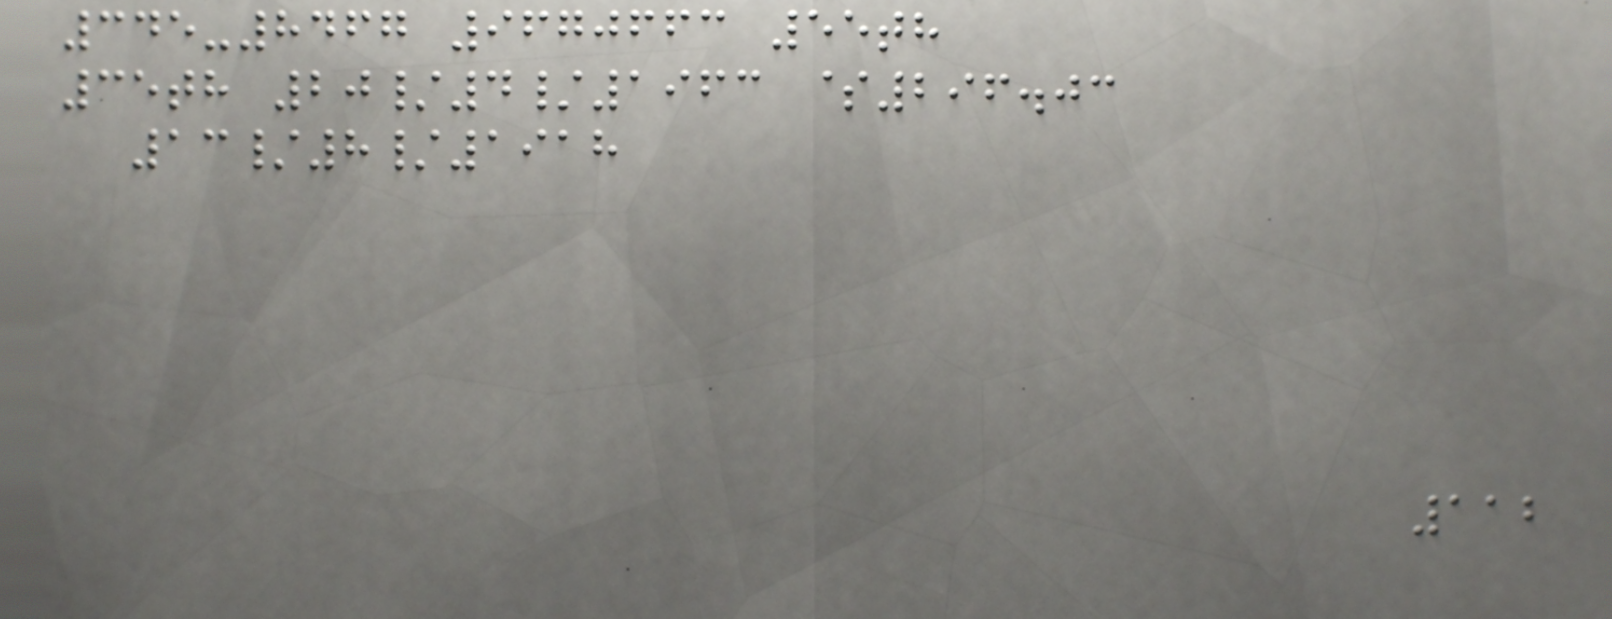345-8467 9670663 55th
35th 20/4/1963 $296.03
13/8/1918
112
